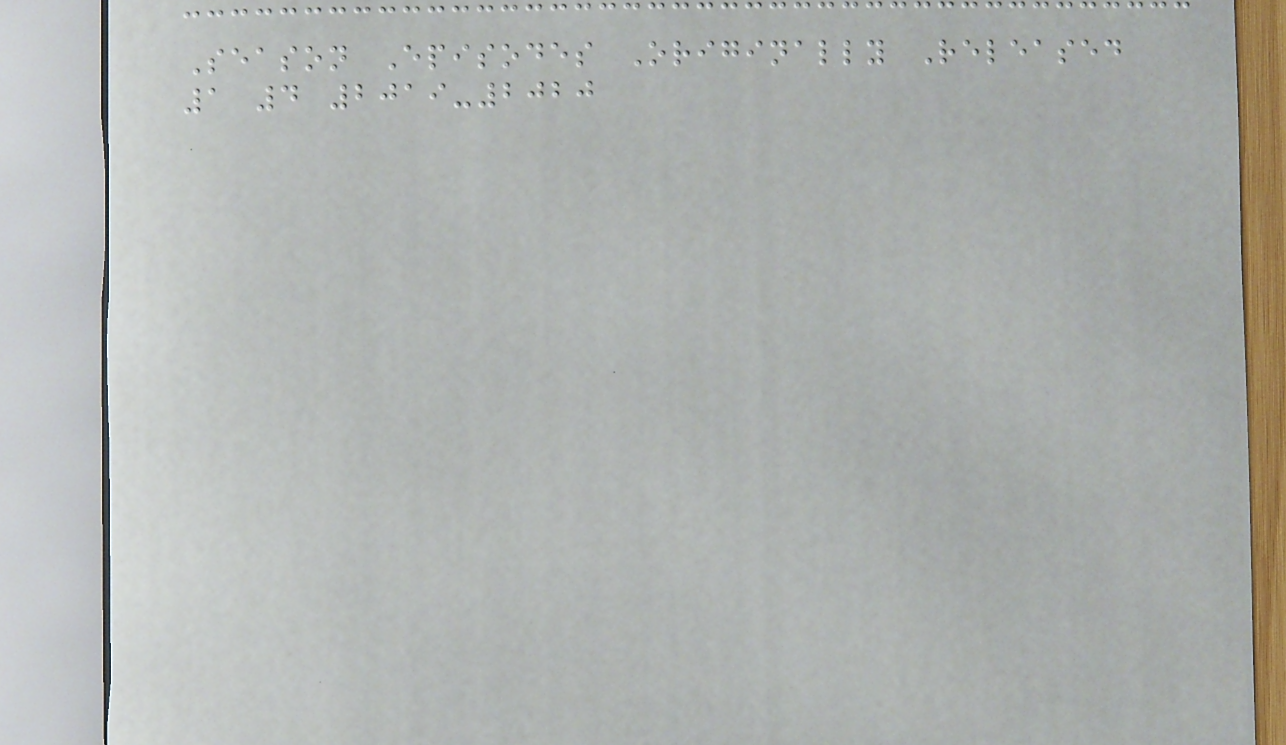Season Episodes Originally Released
1 4 2019-2020
